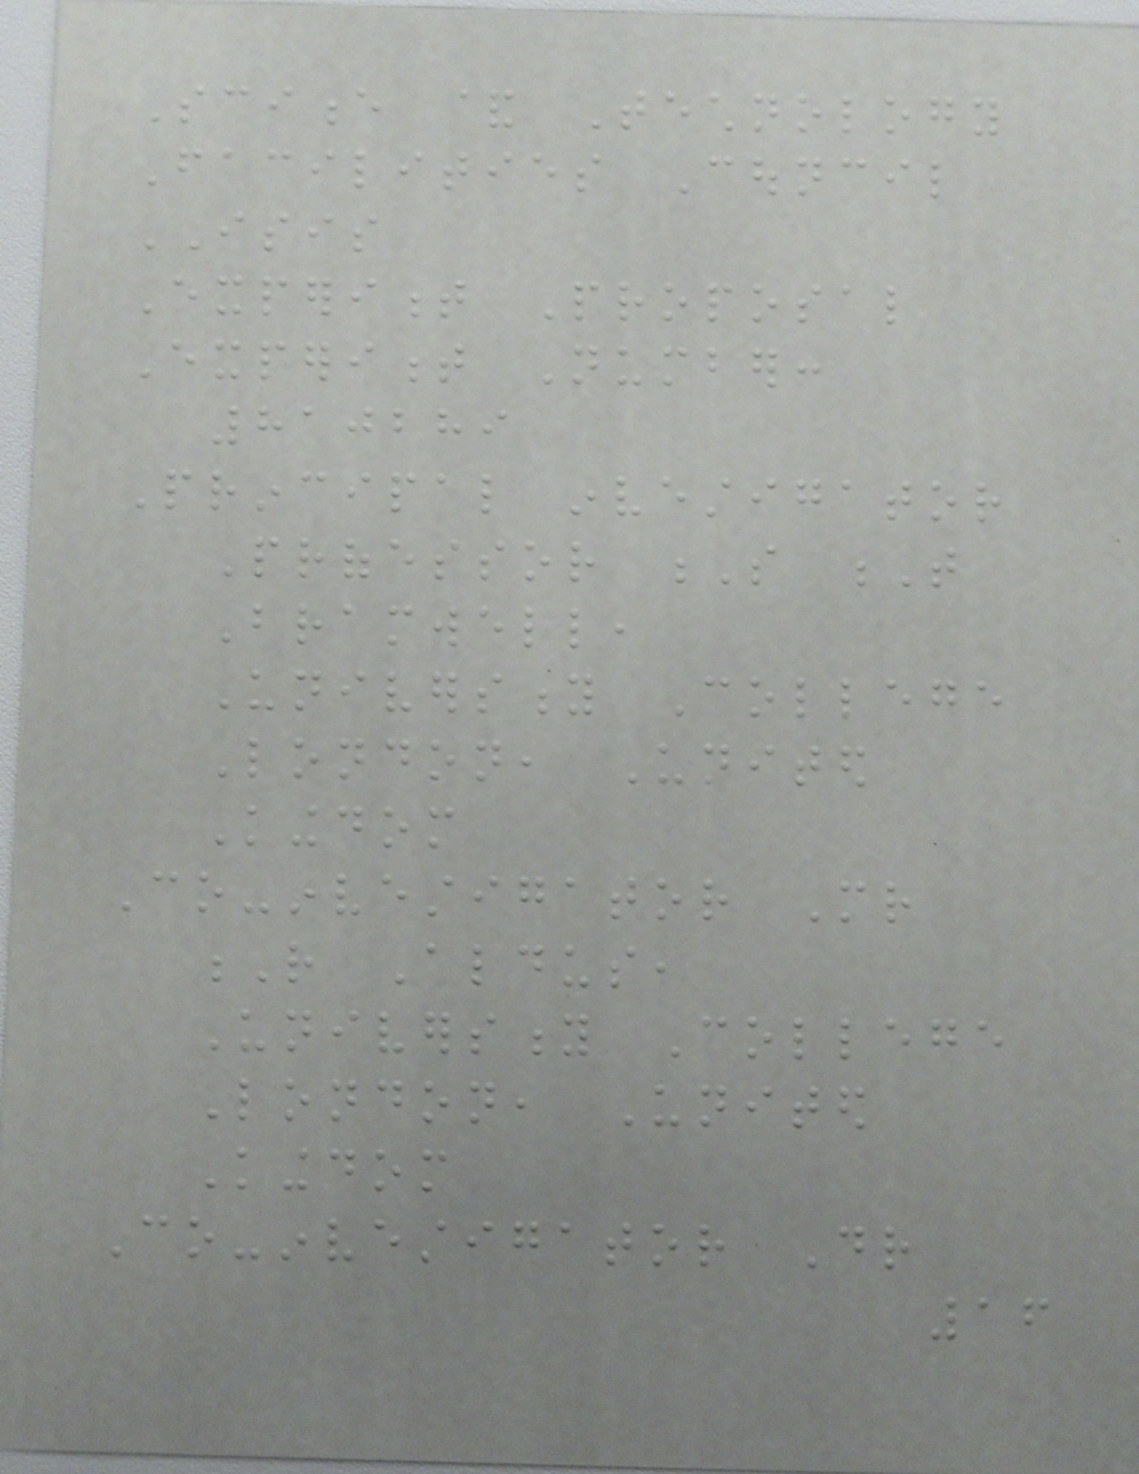Science & Technology
Facilities Council
ISIS
Experiment Proposal
Experiment Number:
810289
Principal investigator
Professor S T
Bramwell,
University College
London, United
Kingdom
Co-investigator Mr
R Aldus,
University College
London, United
Kingdom
Co-investigator Dr
16
